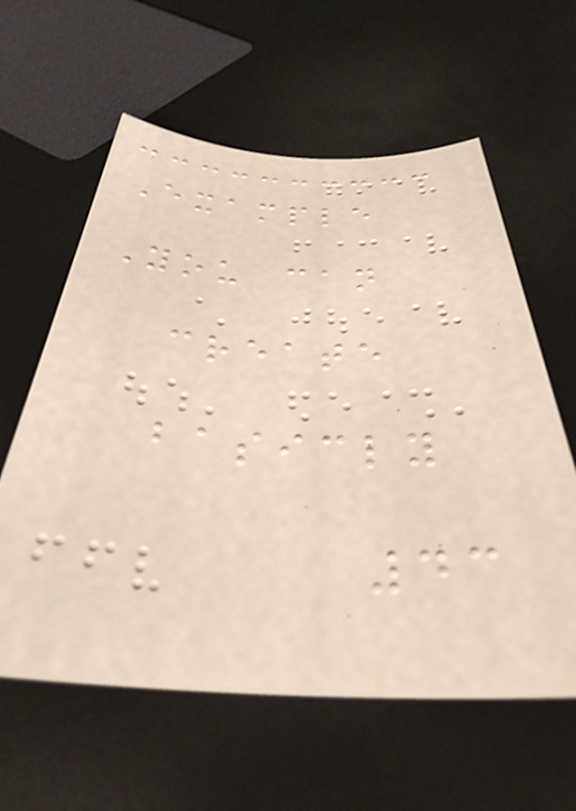Example
You can
create
basicly
43
